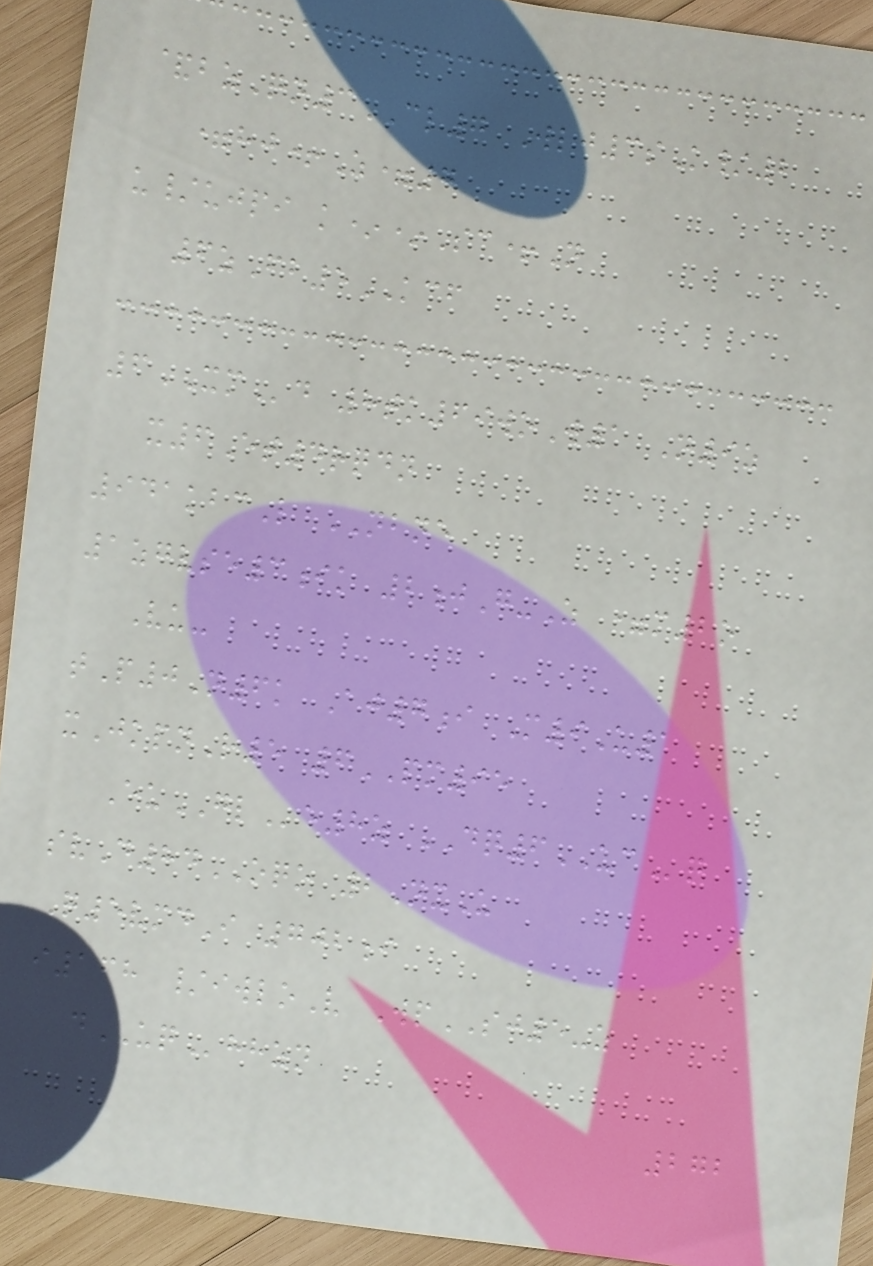&bzQn3CL7 Wlj3sK/2
=hj+Z=7
u/ujpi k**Sc+N
6zFb5KCF
6XMd 8tk69woW1 N9z
x6Et4rqdn
941kbcL NBNE
1zgvse3ik 2jG-Z =m2o
Vu-
tP0N6k Aj7i M9U1
xJkpnR5 6PM95
EuGLe8z DQ6UCq
svD84OQO 2NxU
Q5vmdI 702i
i168 /iwloV WpSJ5-z
dUQhhzn
272
